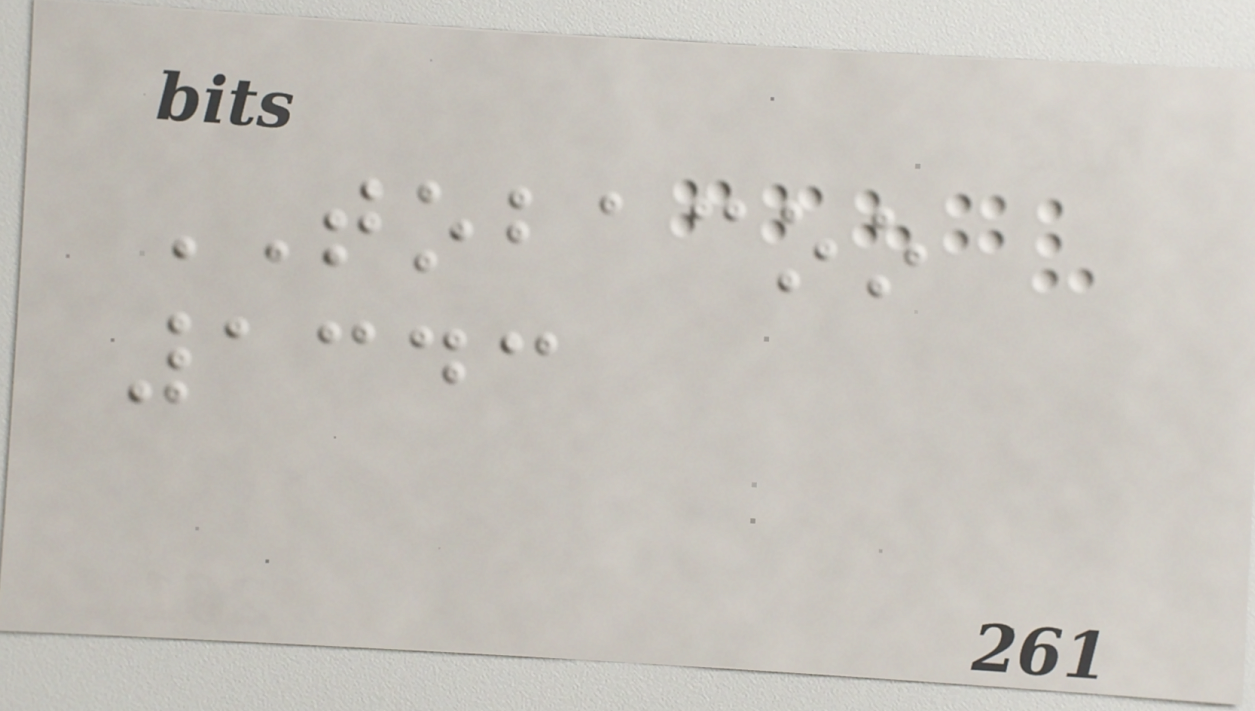TOBACOO
1343
